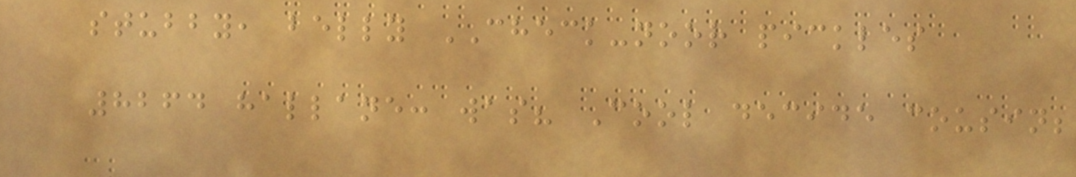stubby, belly CHECK-noor pickles
8264 hallane: was? Cool decide cousin;
